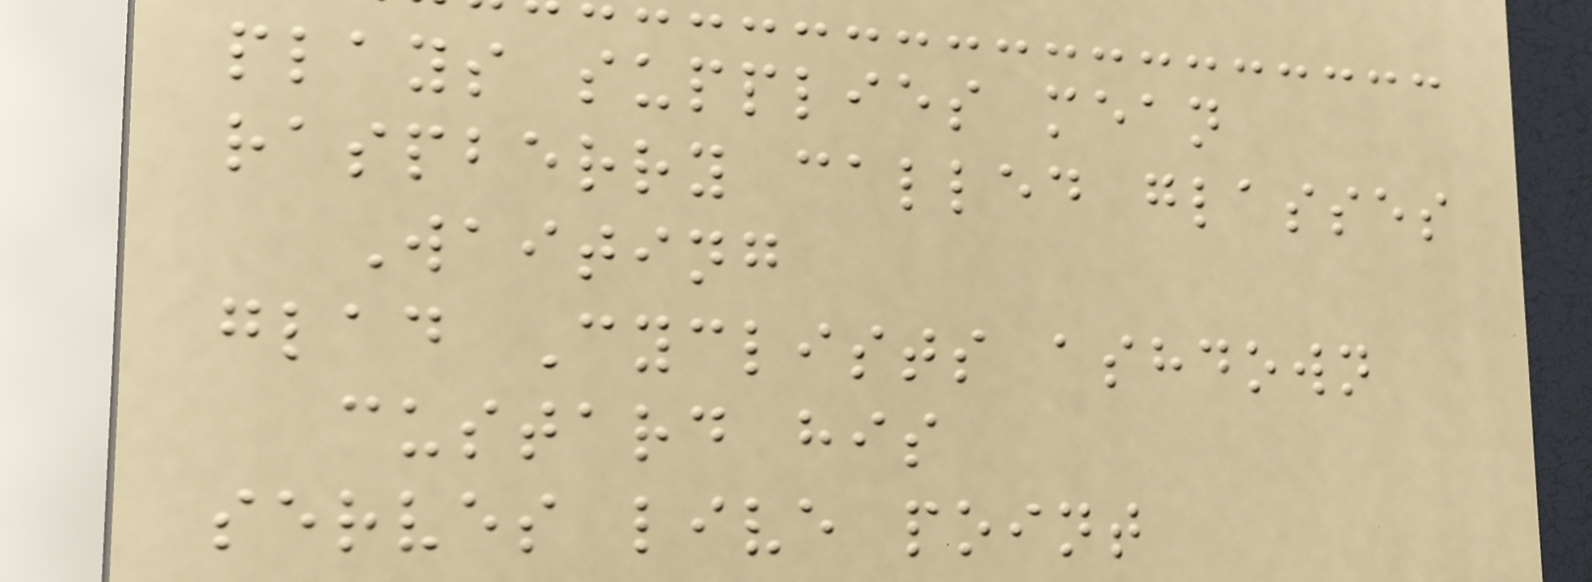plays supplies mean
raspberry called glasses
Waiting
glad Cyclists ashdown
custard his
serves live point
